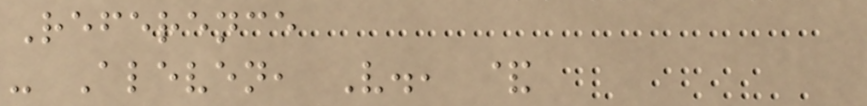Reference
- Aleven, V., &
